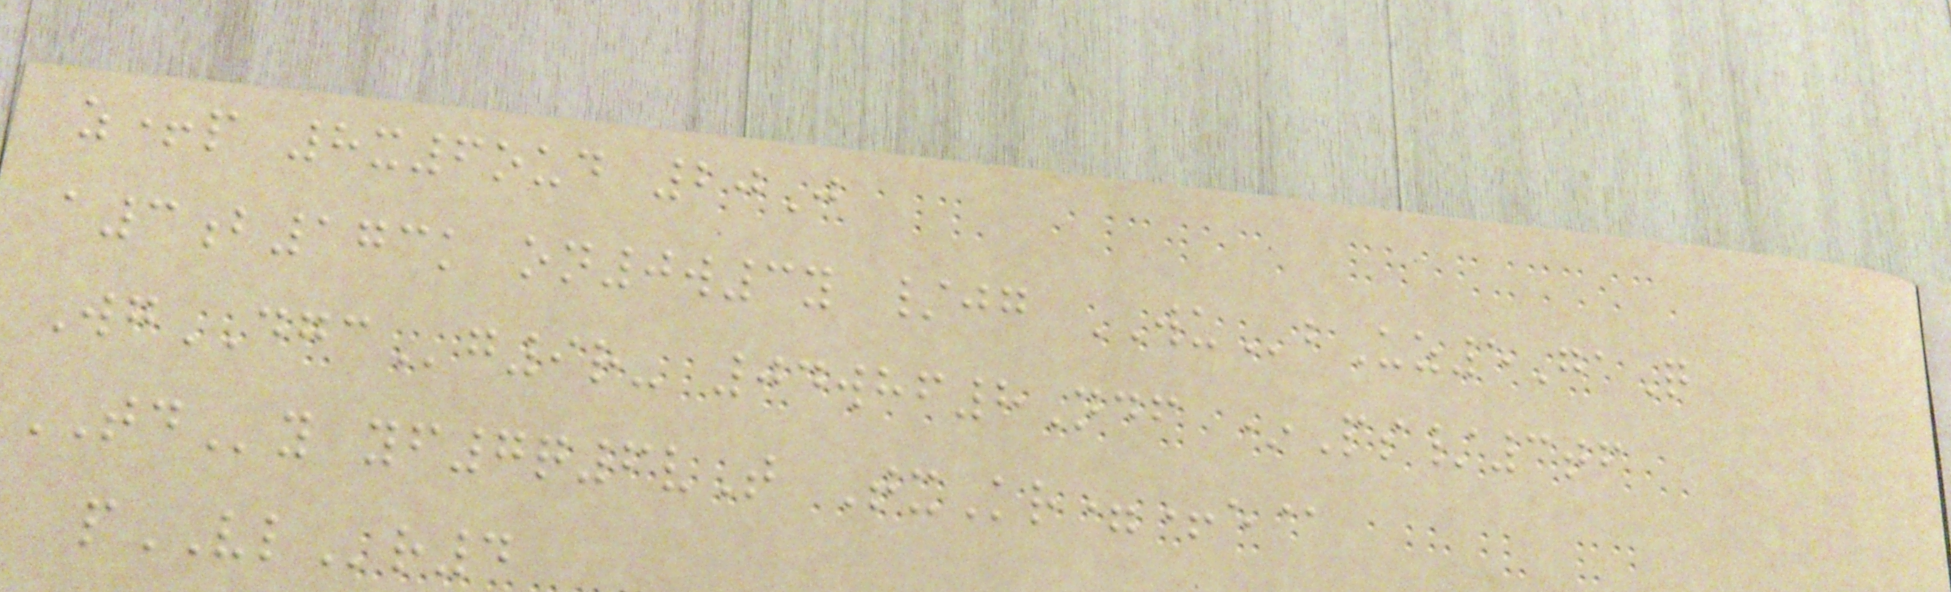z+p 8x6oud 20J
a3b173k on0w3y /jg WUbUz5GaQ
WgDGCg9r- 04whf8Ndf *Ps/3tf
TDy yf7q6vT TxKr=+e@
pVLr4
